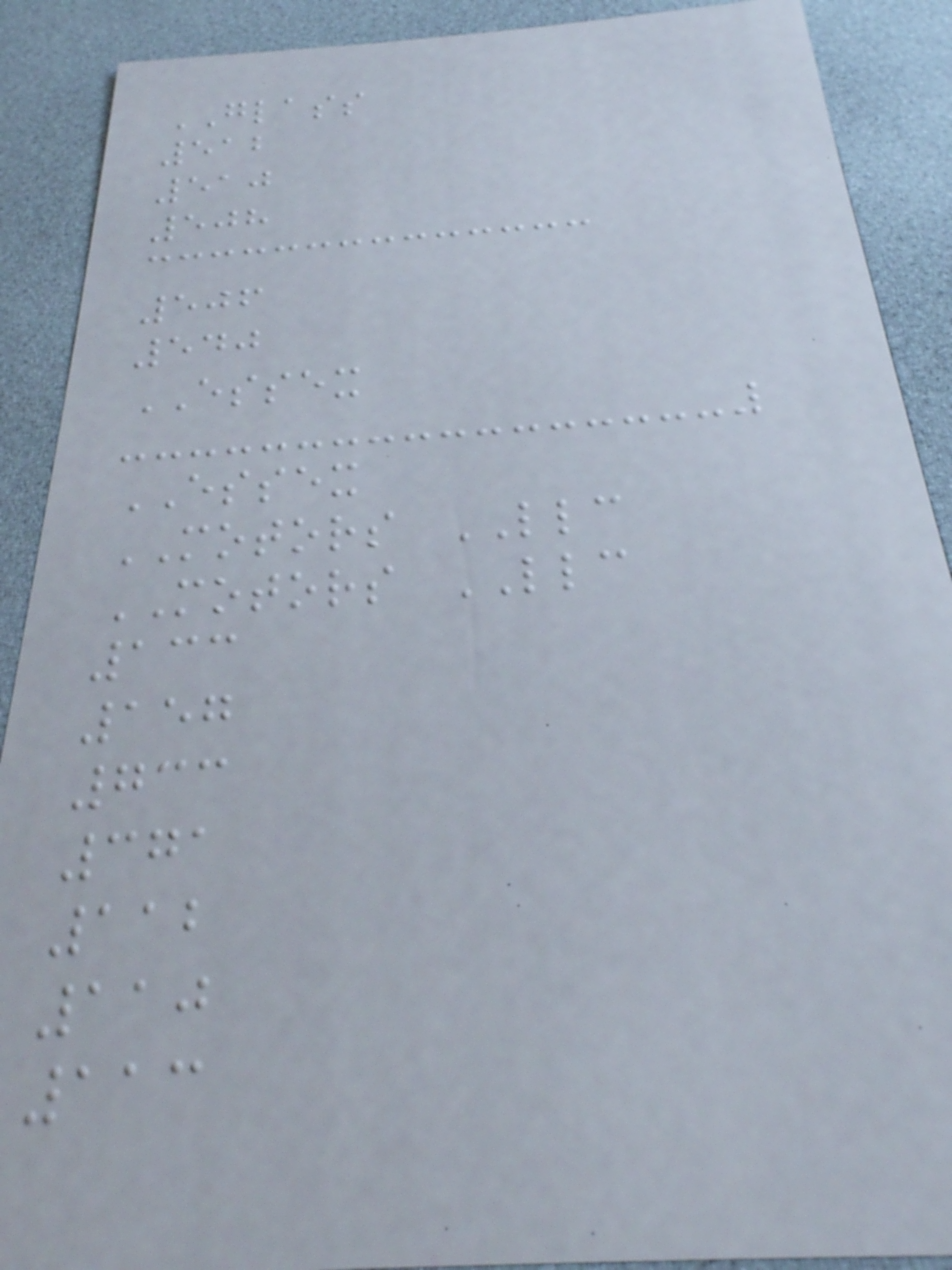GLASS
512
510
508
506
540
ESSEX
ESSEX
MOTORS LLC
MOTORS LLC
133
157
733
371
112
110
113
